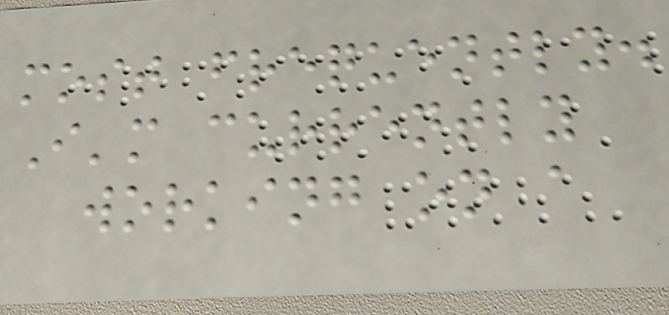most frequently.
I'm currently
working on a
